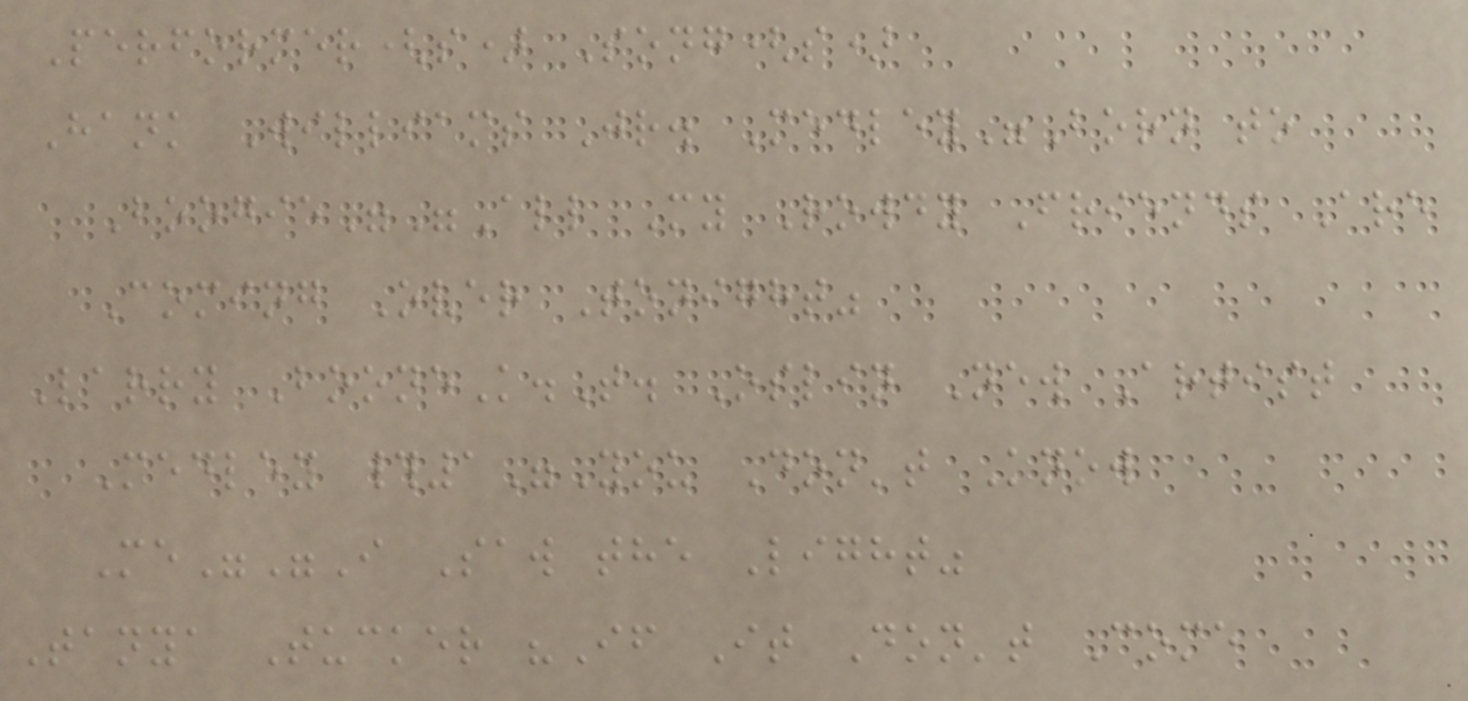Performer(s) Song(s)
Hank Williams Jr. Medley"Born to
Boogie""All My Rowdy Friends Are
Coming Over Tonight"
Larry BooneK.T. Oslin New Artist
Medley #1"You Don't Know
Me""I Saw the Light"
Tanya Tucker "If It Don't Come
